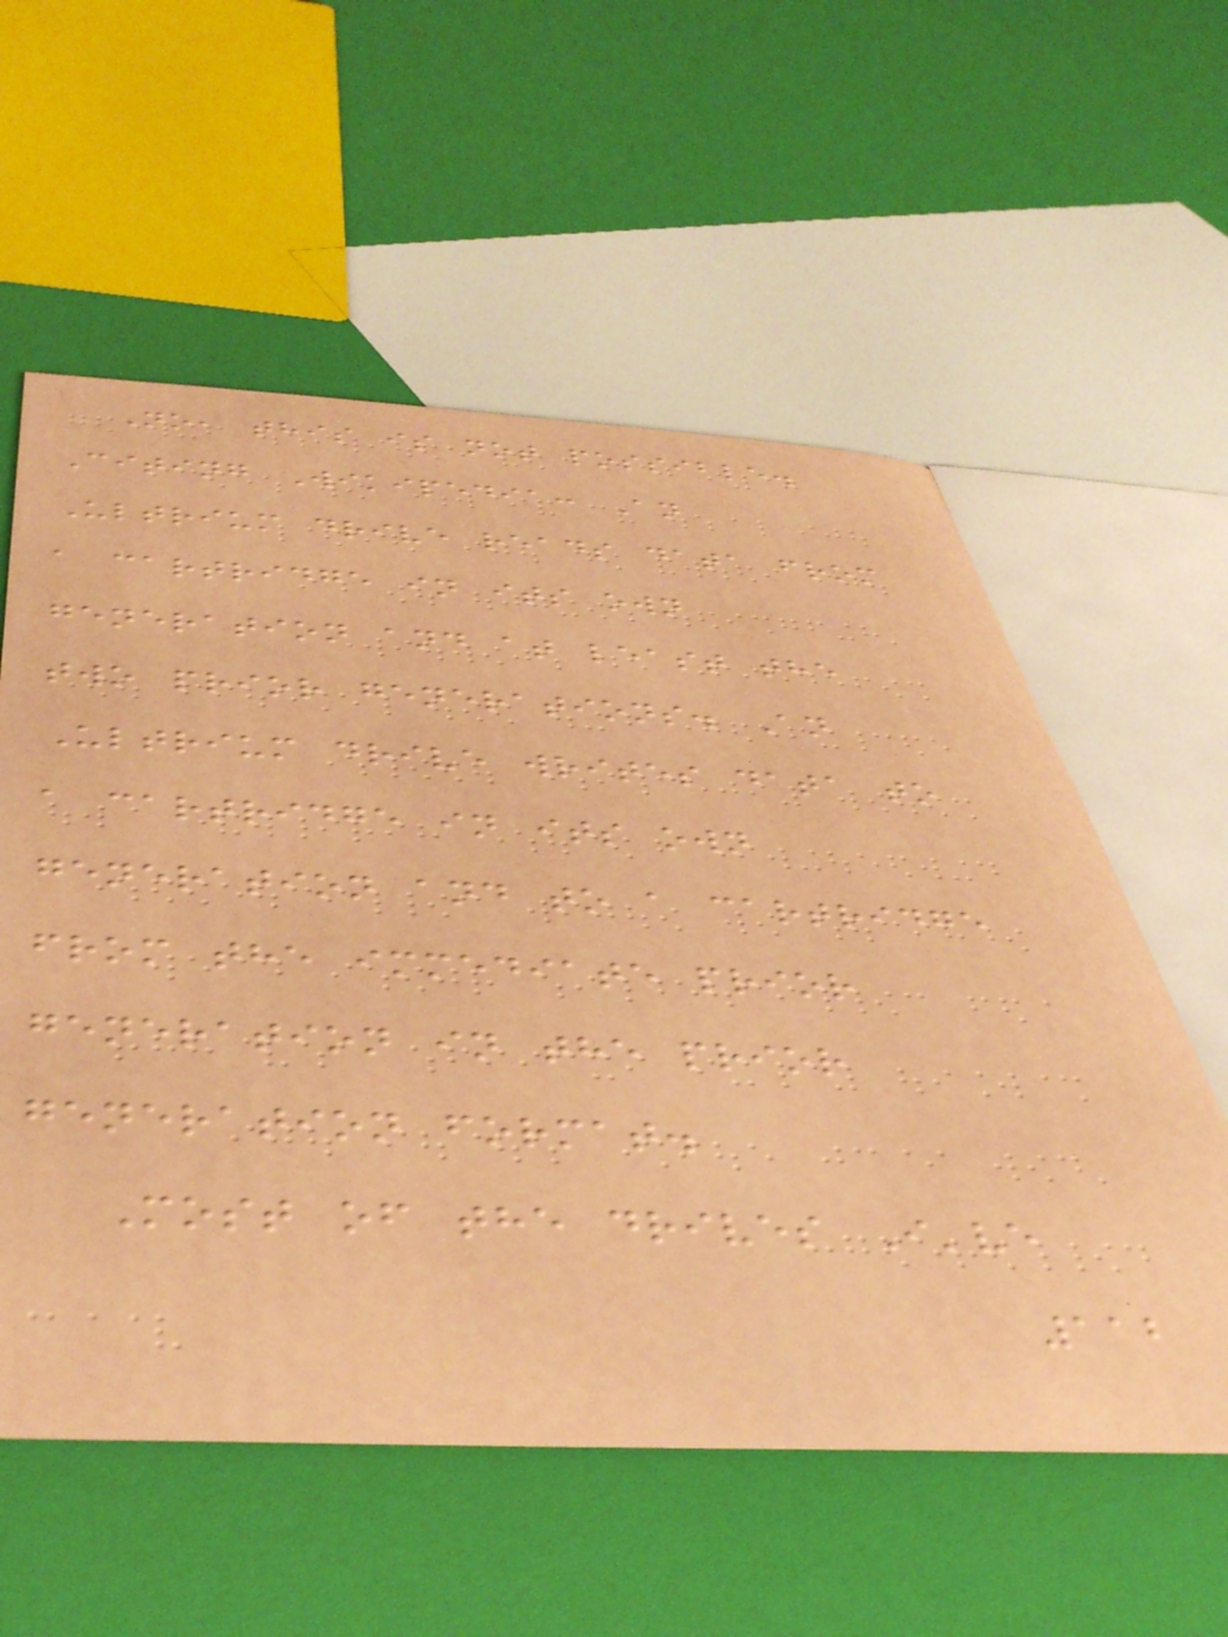No, this is not possible.
Citing Wikipedia: An
Ultrium drive reads data from
a cartridge in its own
generation and at least the
two prior generations. An
Ultrium drive writes data to
a cartridge in its own
generation and to a cartridge
from the immediate prior
generation in the prior
generation format.
Most of the drives I've
112
